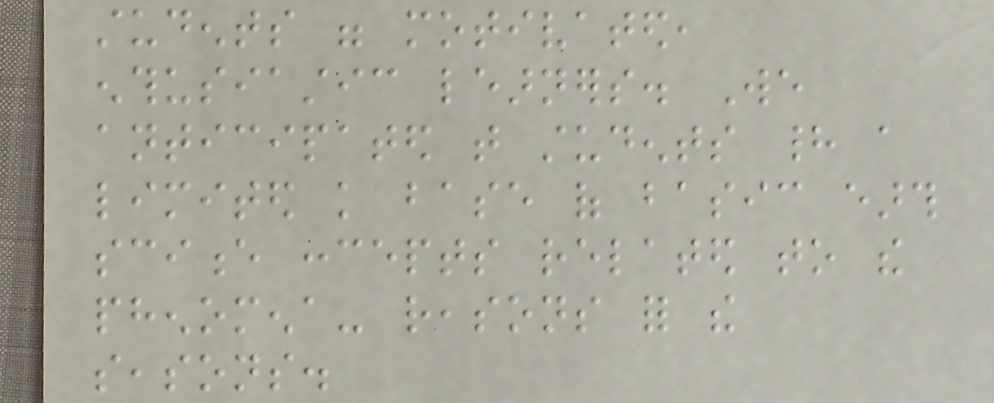students were motivated,
enthusiastic learners. We
anticipated that students had a
limited knowledge base of basic earth
science concepts related to the
phenomena- reasons for the
seasons.
